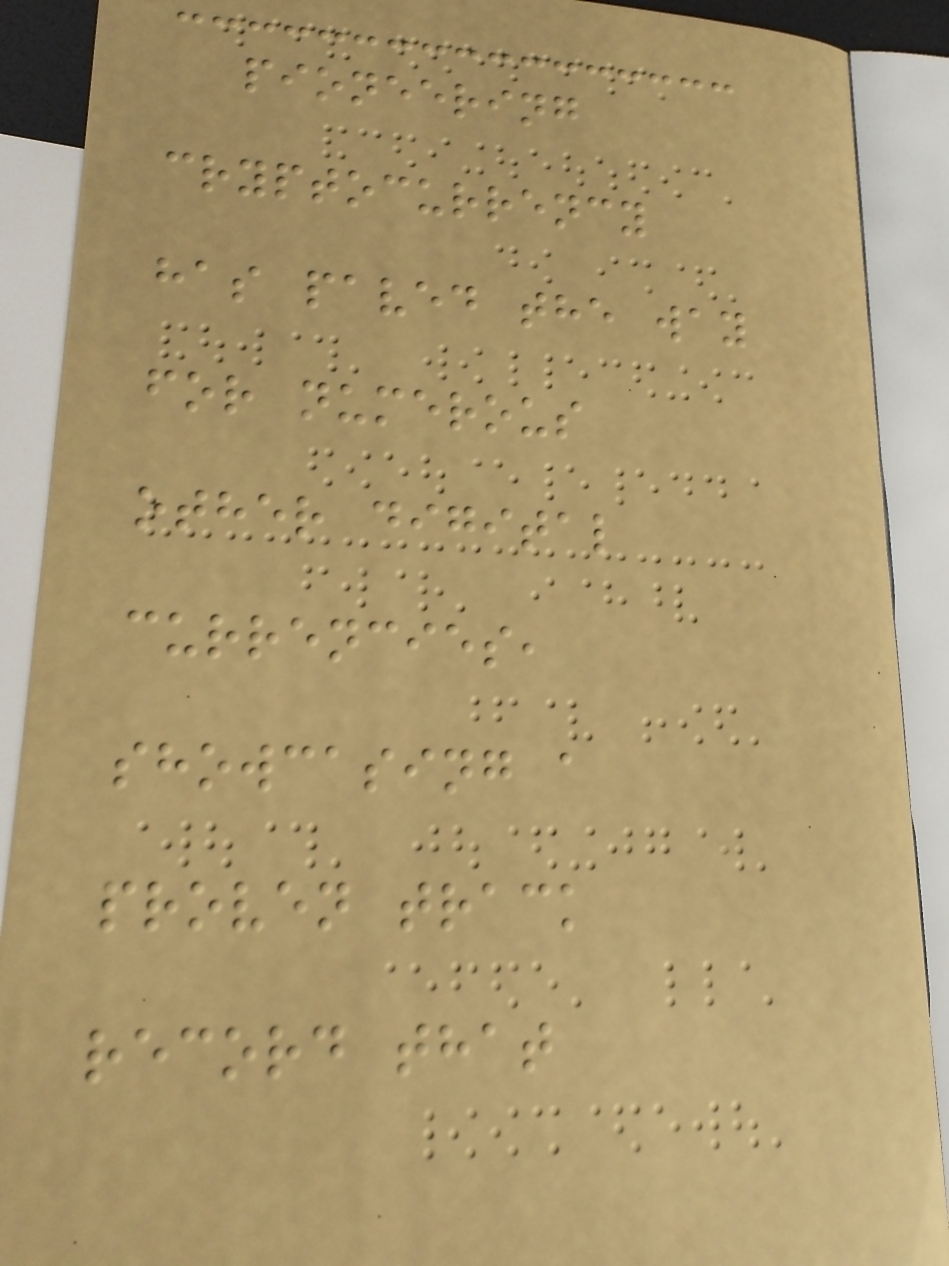pioneering
cryptocurrency
has paved the way
for numerous
other digital
currencies,
showcasing a
proven track
record that
